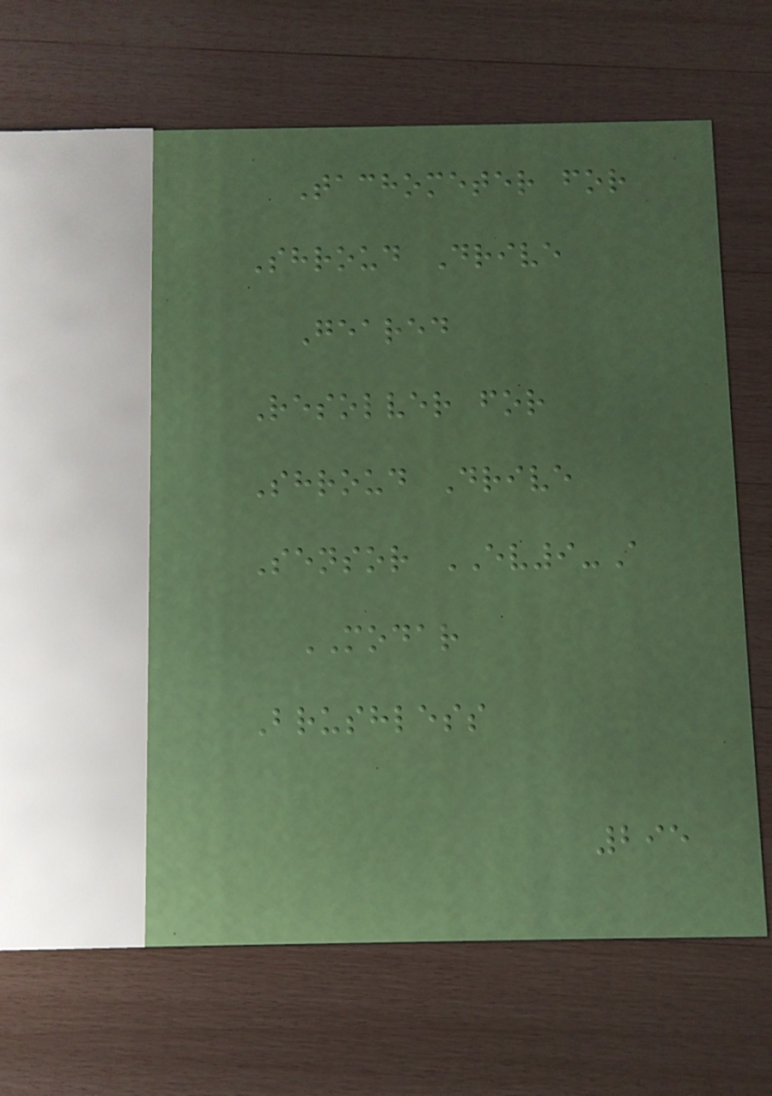Tachometer for
Shroud Drive
Geared
Resolver for
Shroud Drive
Sensor EV9-A
MODAR
Brushless
295
